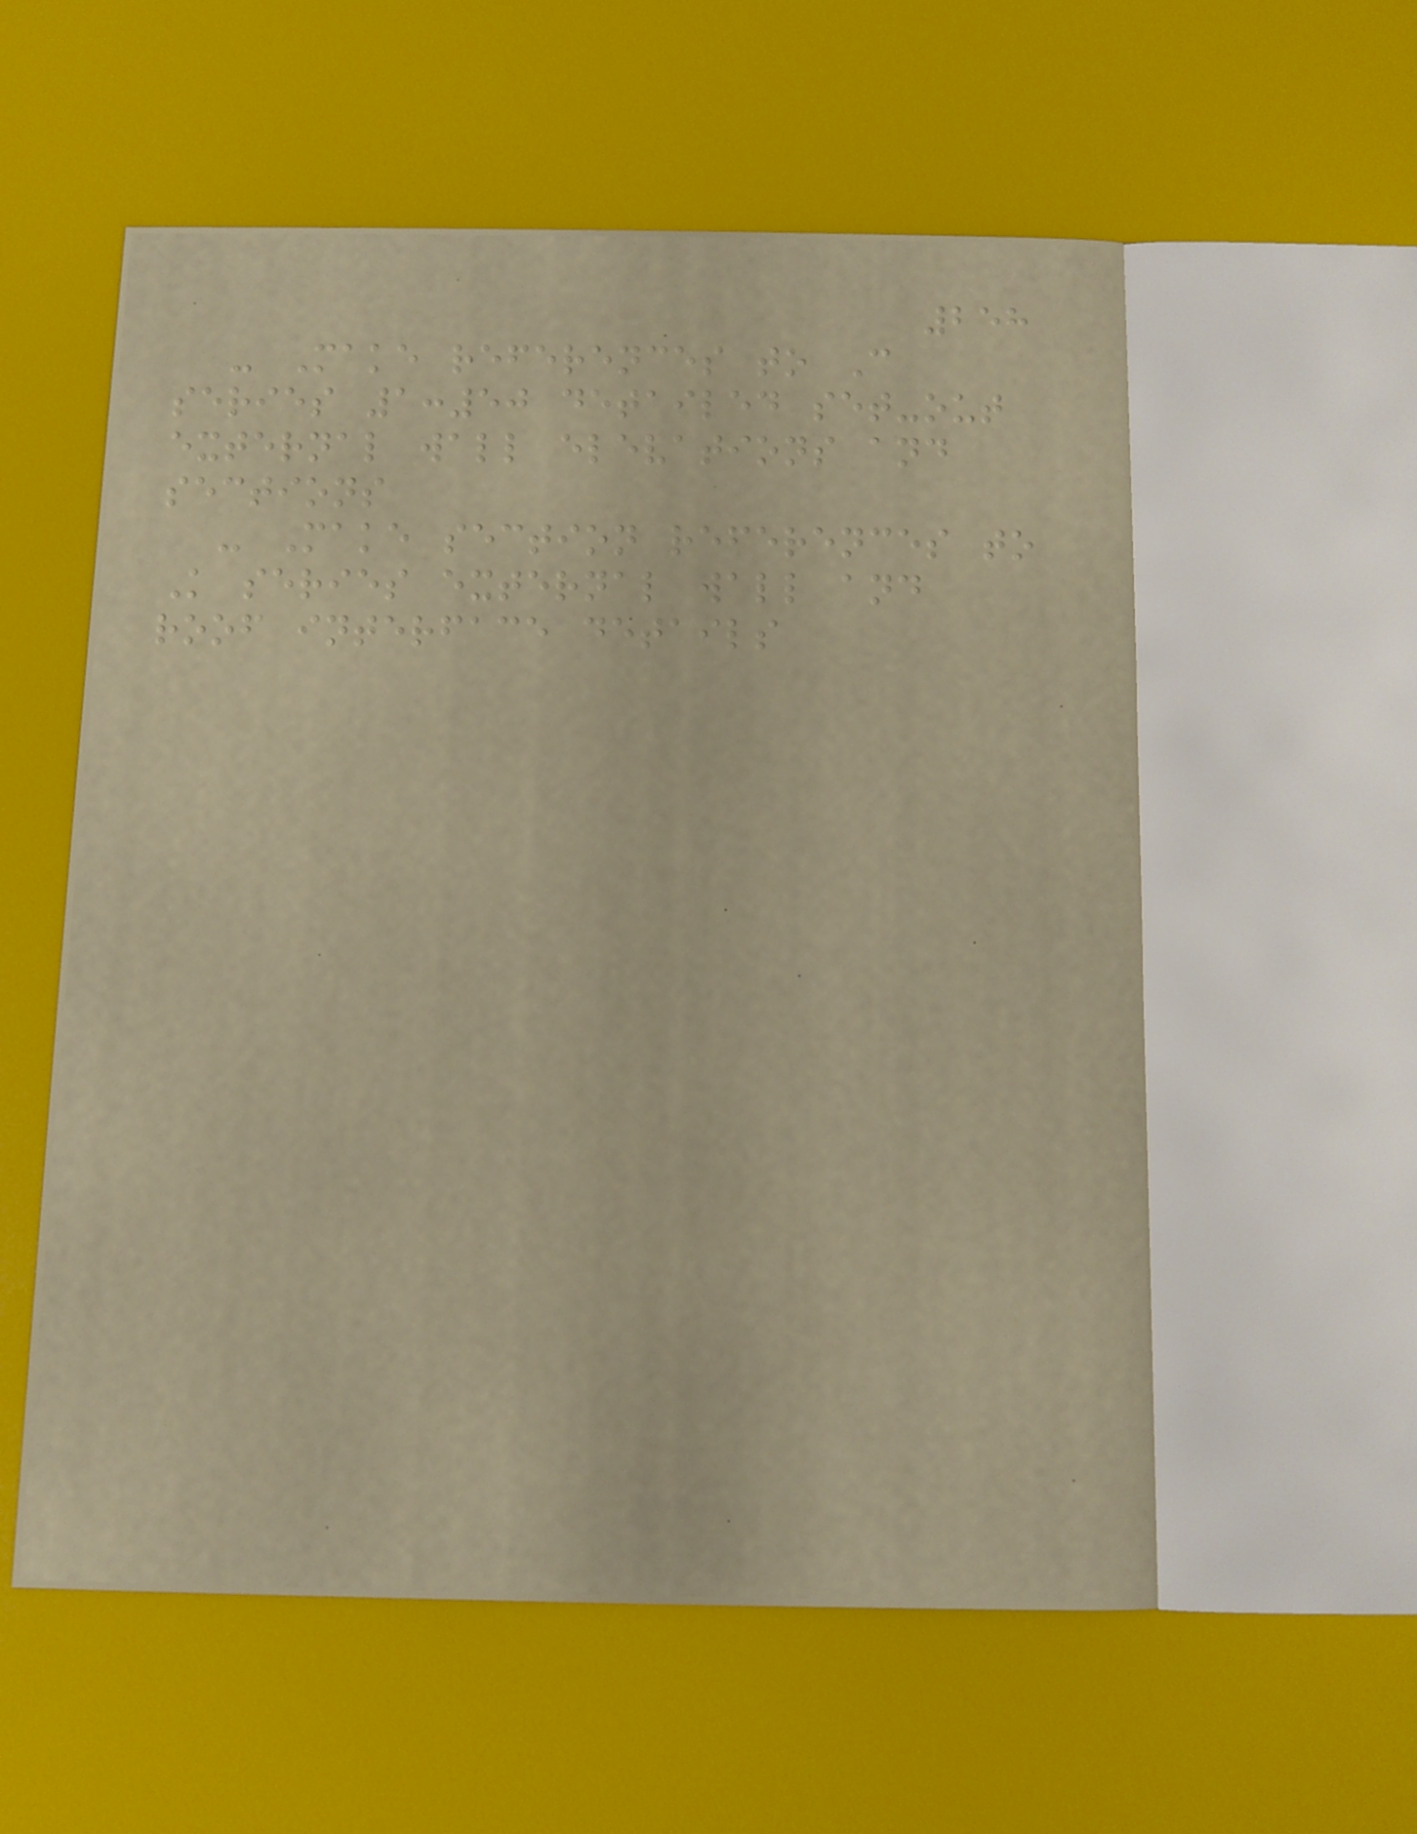258
- Make references to C
series 1:50 detailed set-out
external wall elevations and
sections
- Make section references to
K series external wall and
roof interface details
